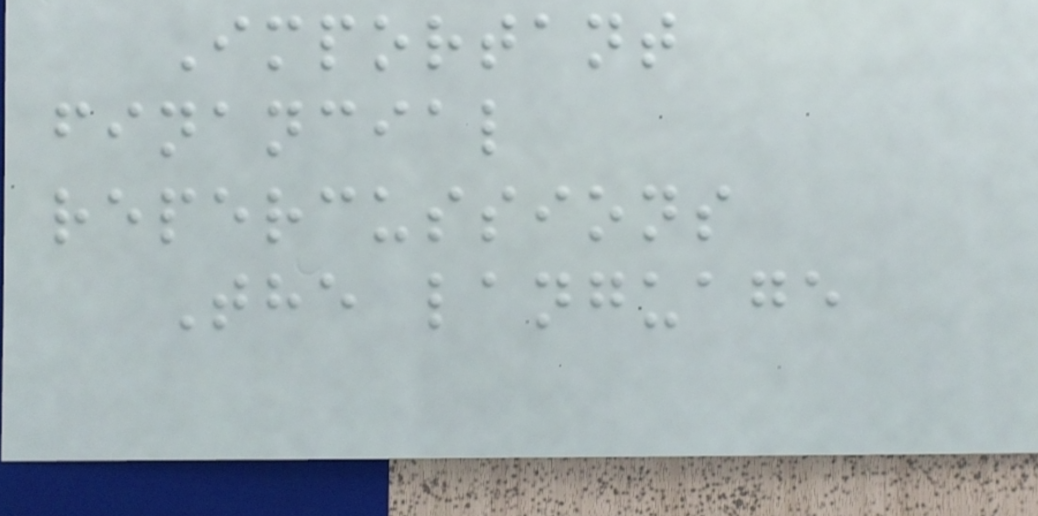Important
financial
repercussions
The language
